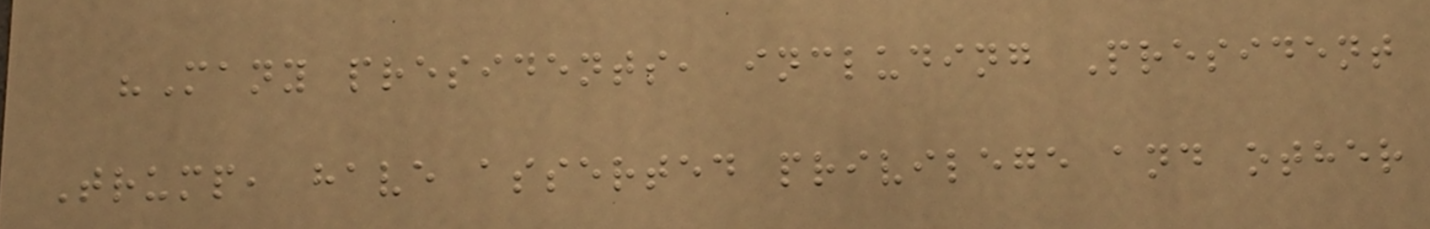"Many presidents, including President
Trump, have asserted privilege and other
